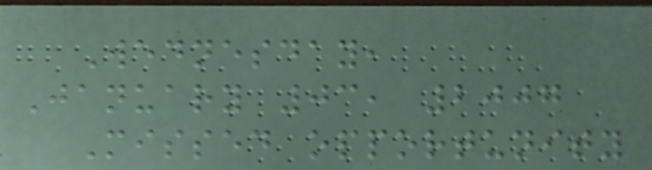Wednesday,
January 03, 2007
Missed opportunity
